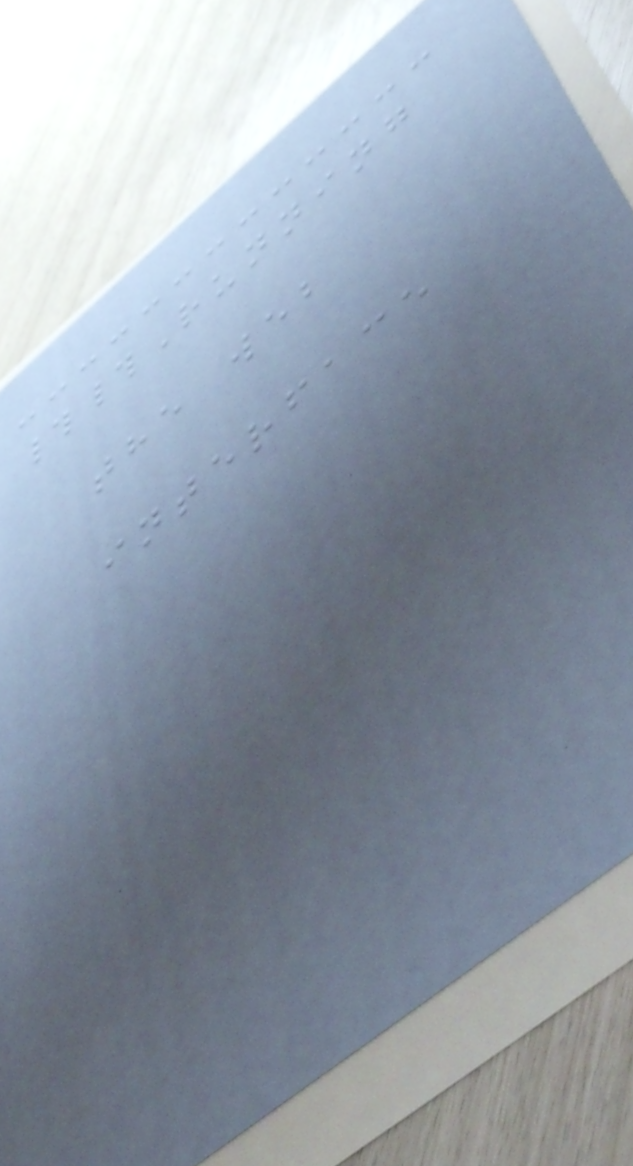##Running
the web
interface
